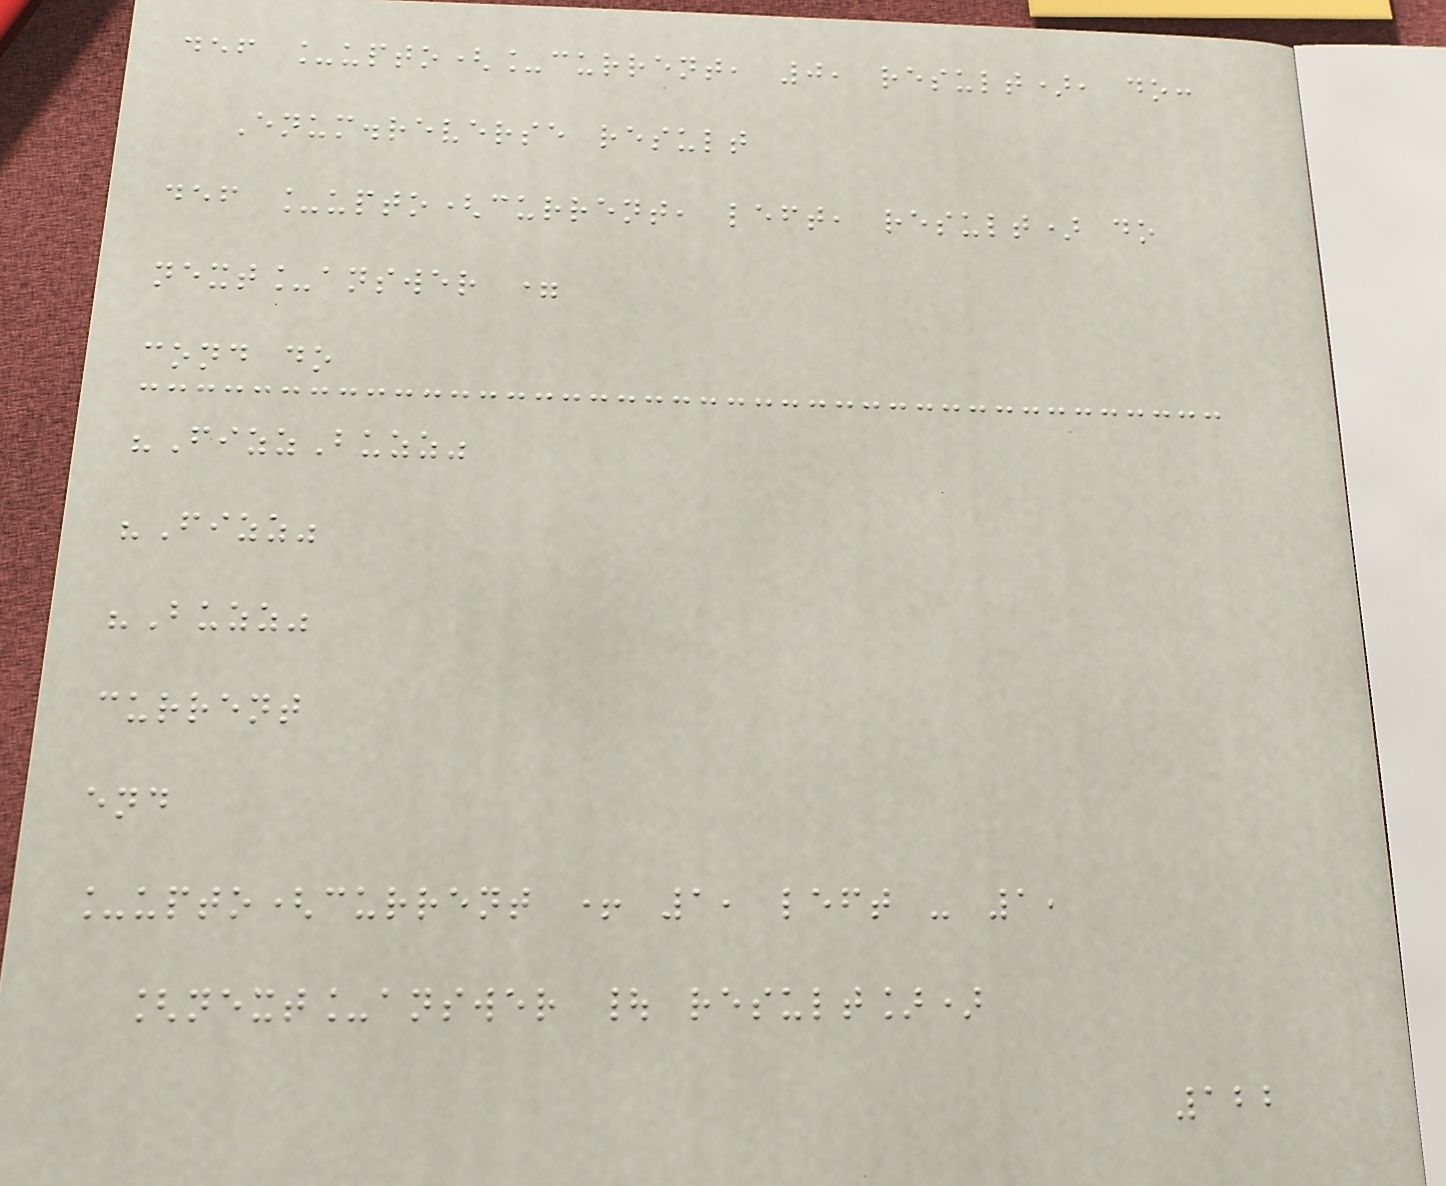def _upto(_current, 0, result), do:
Enum.reverse result
def _upto(current, left, result) do
next_answer =
cond do
"FizzBuzz"
"Fizz"
"Buzz"
current
end
_upto(current + 1, left - 1,
[next_answer | result])
122
